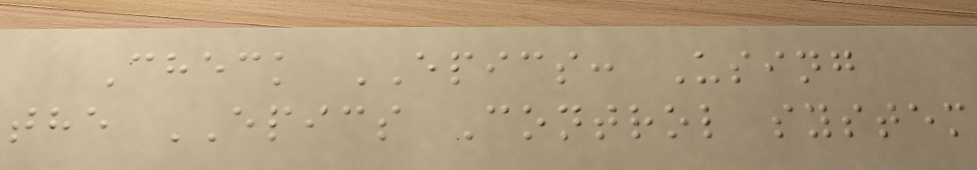Check EPICS: Using
the EPICS Control system
